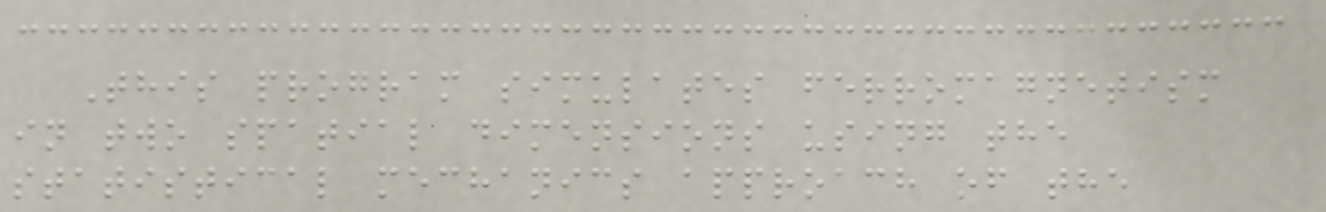This program simulates ferromagnetism
in two spatial dimensions using the
statistical mechanics approach of the
